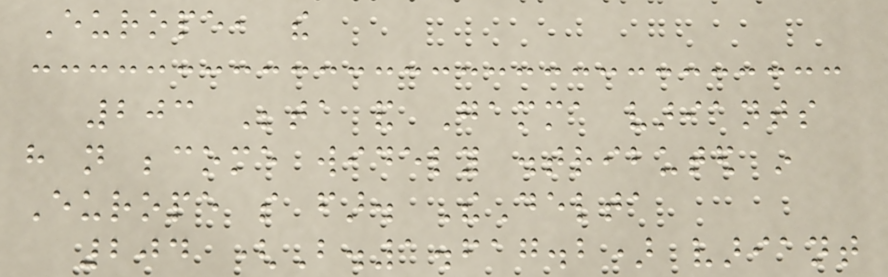Europe, the
203 Beta and Gamma variants
have not become widely distributed in
Europe so far. TheDelta
204 (B.1.617.2) variant
